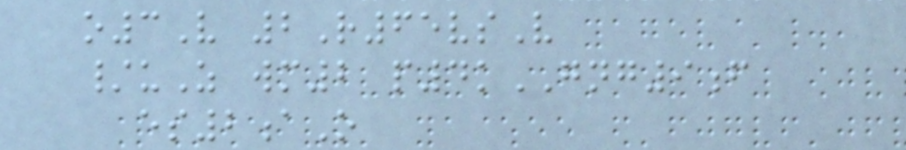o3V 2R65vsV
/uZ wm2 p4kGNG9f
es2aO
